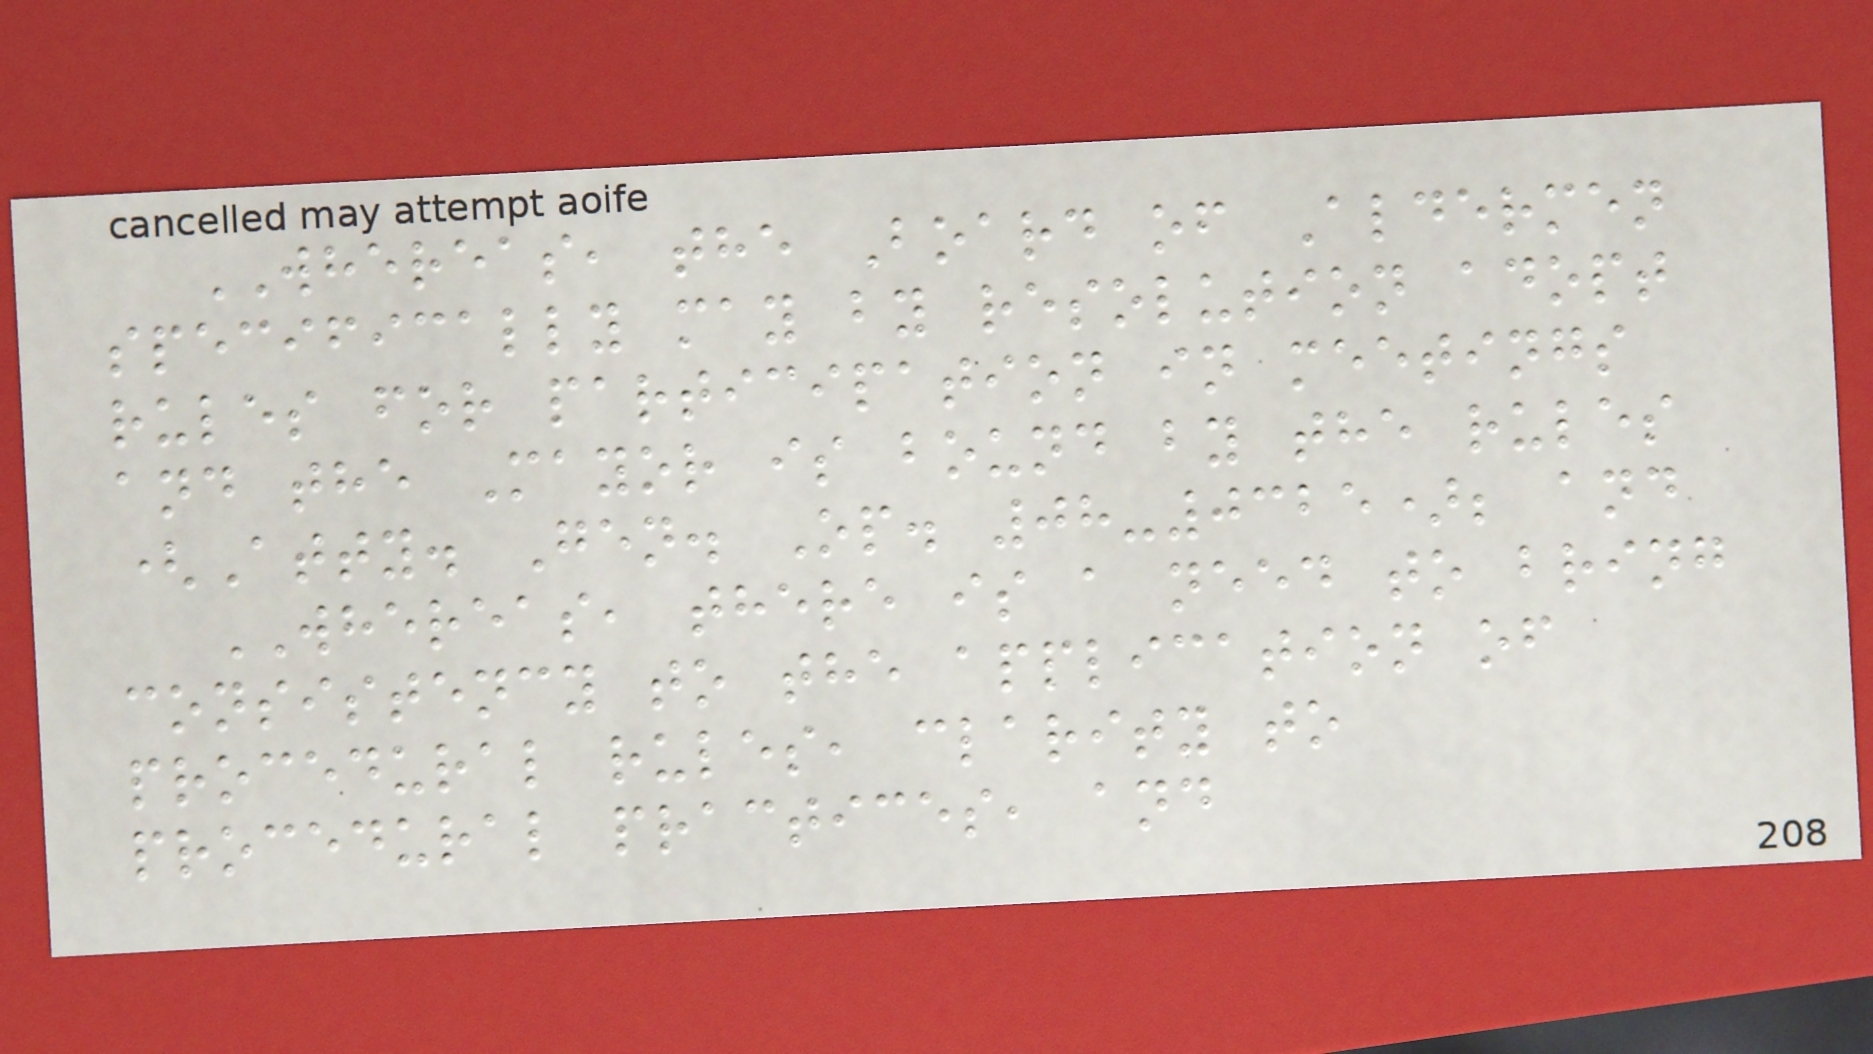WHEREAS, the Board of Aldermen
specifically may by resolution adopt
rules for participation in meetings
and the Mayor is bound by the rules
(Atty. Gen. Op. 08-0325); and
WHEREAS, there is a need to bring
consistency to the application of
procedural rules, clarity to
procedural practices, and
